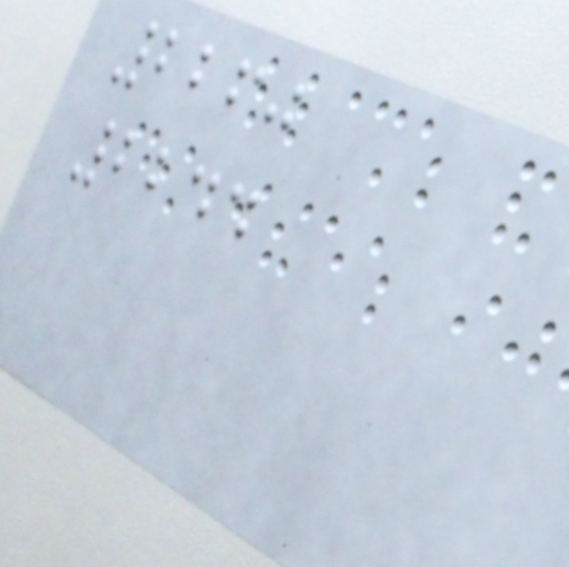2260
2244
